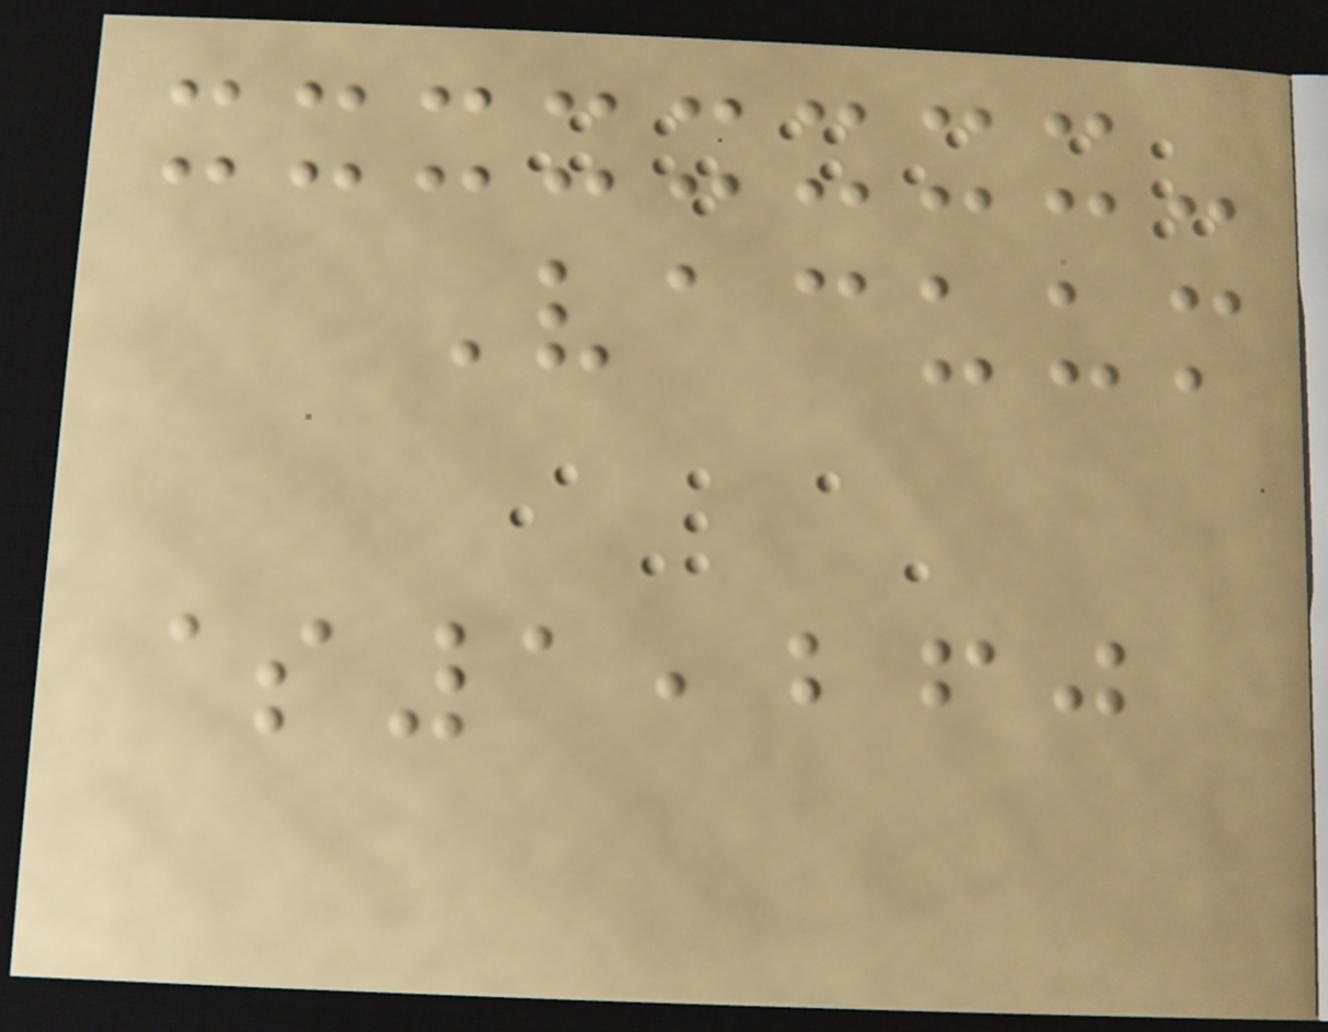Vacuum
$1,260
